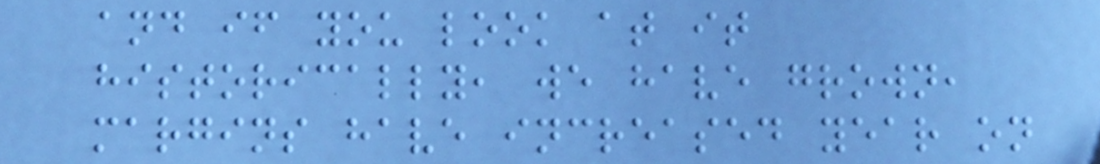and if you look at it
historically, we have grown,
margins have increased year on
